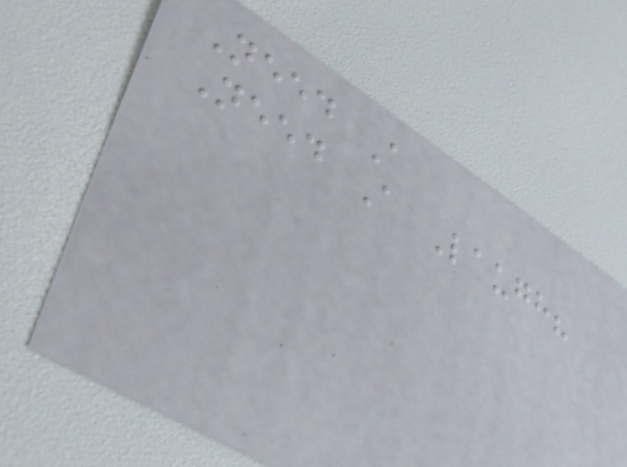Need A
Need A Laugh?
